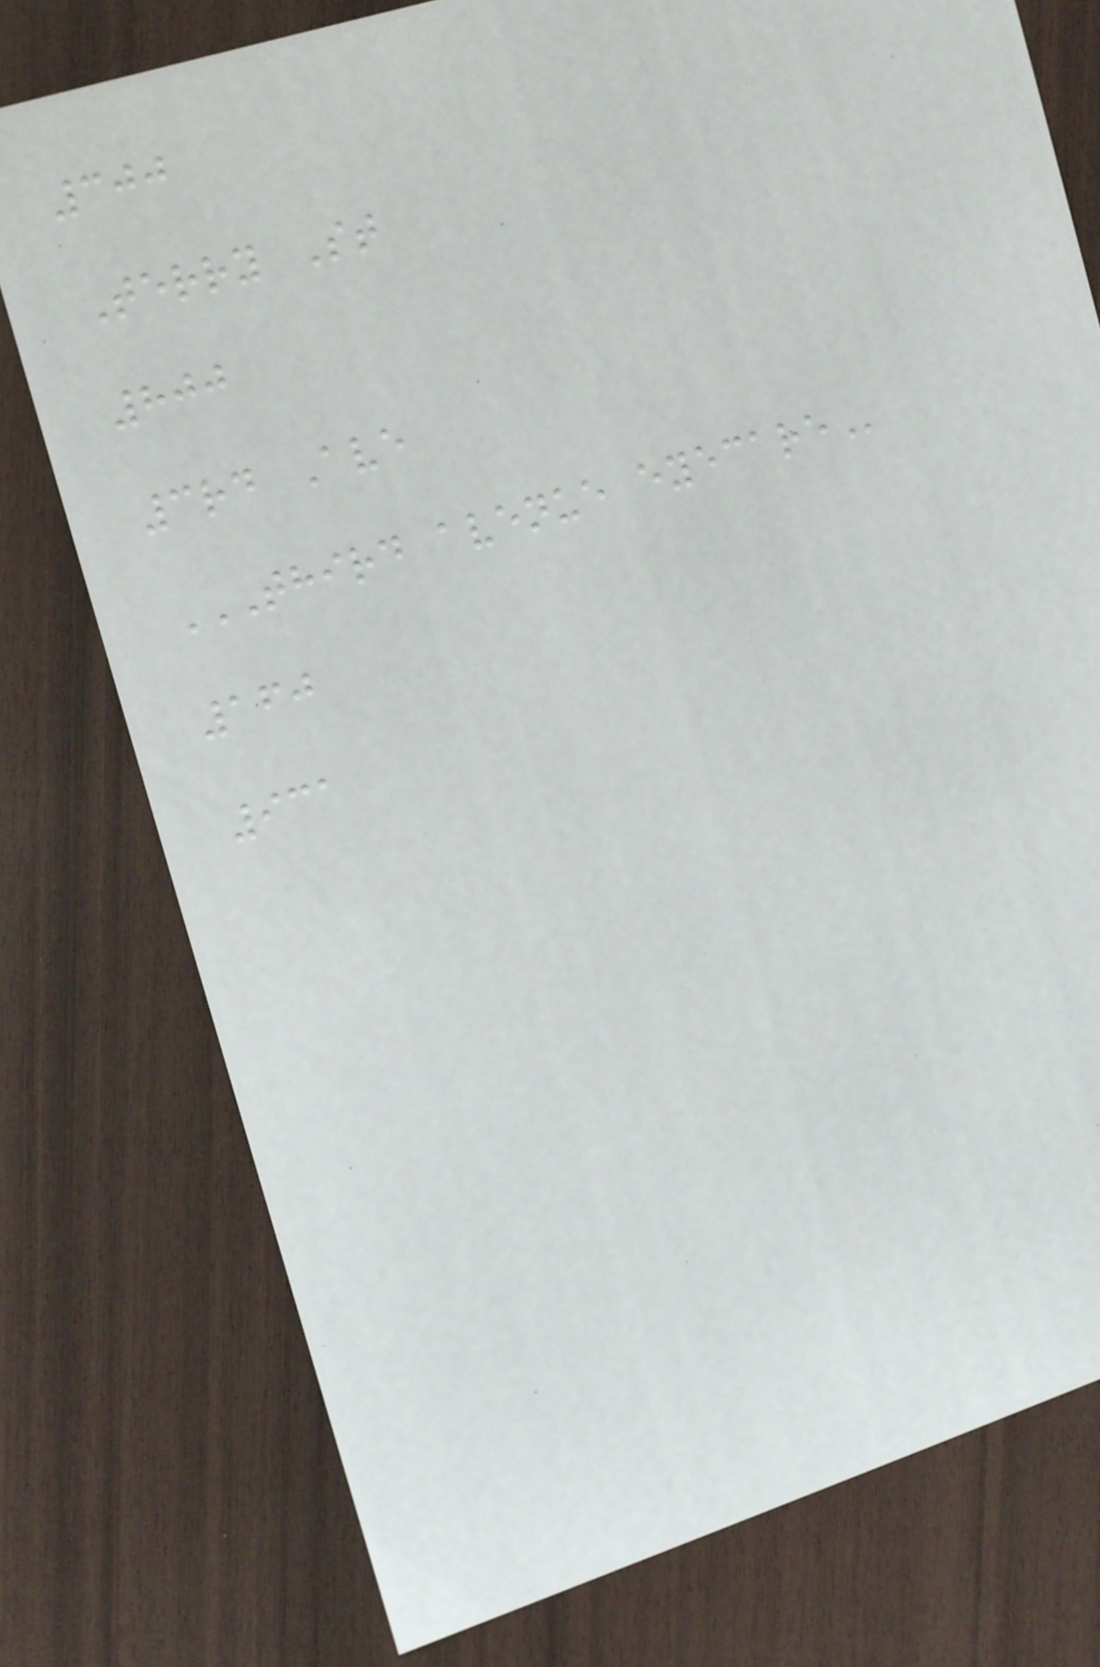300
Terry St
800
3rd Ave
THIRD AVENUE EYECARE
160
931
